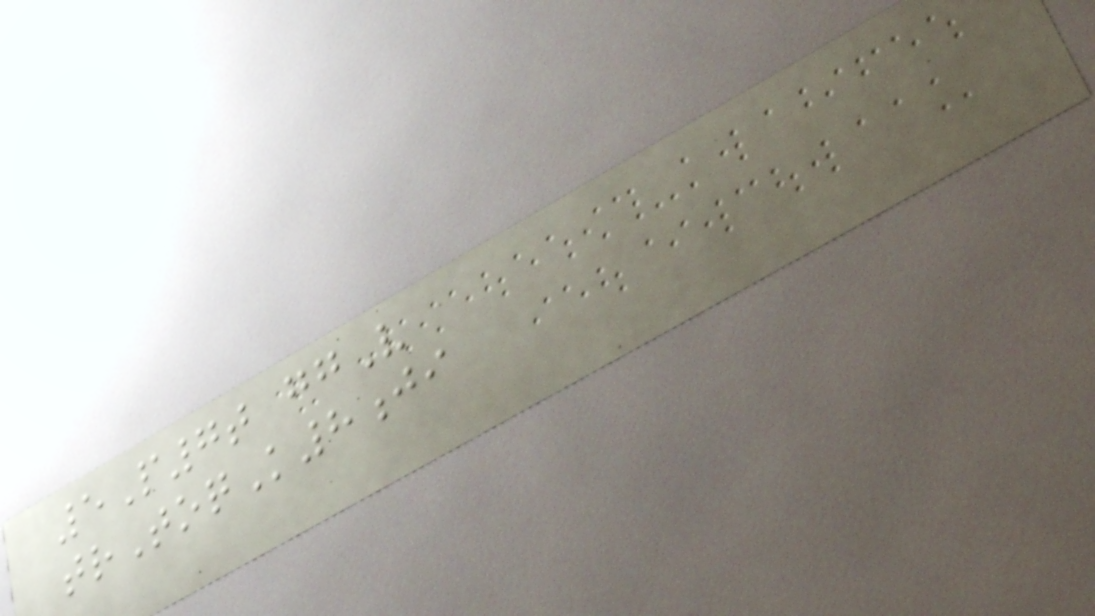5P7t ggV
trToqK8ji
